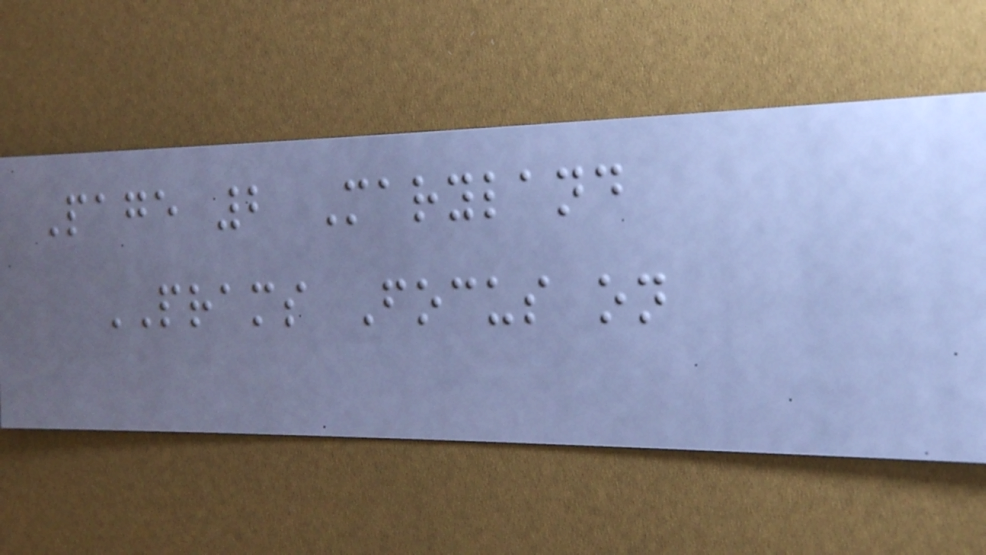Page 2 Maryland
PRAMS Focus on
